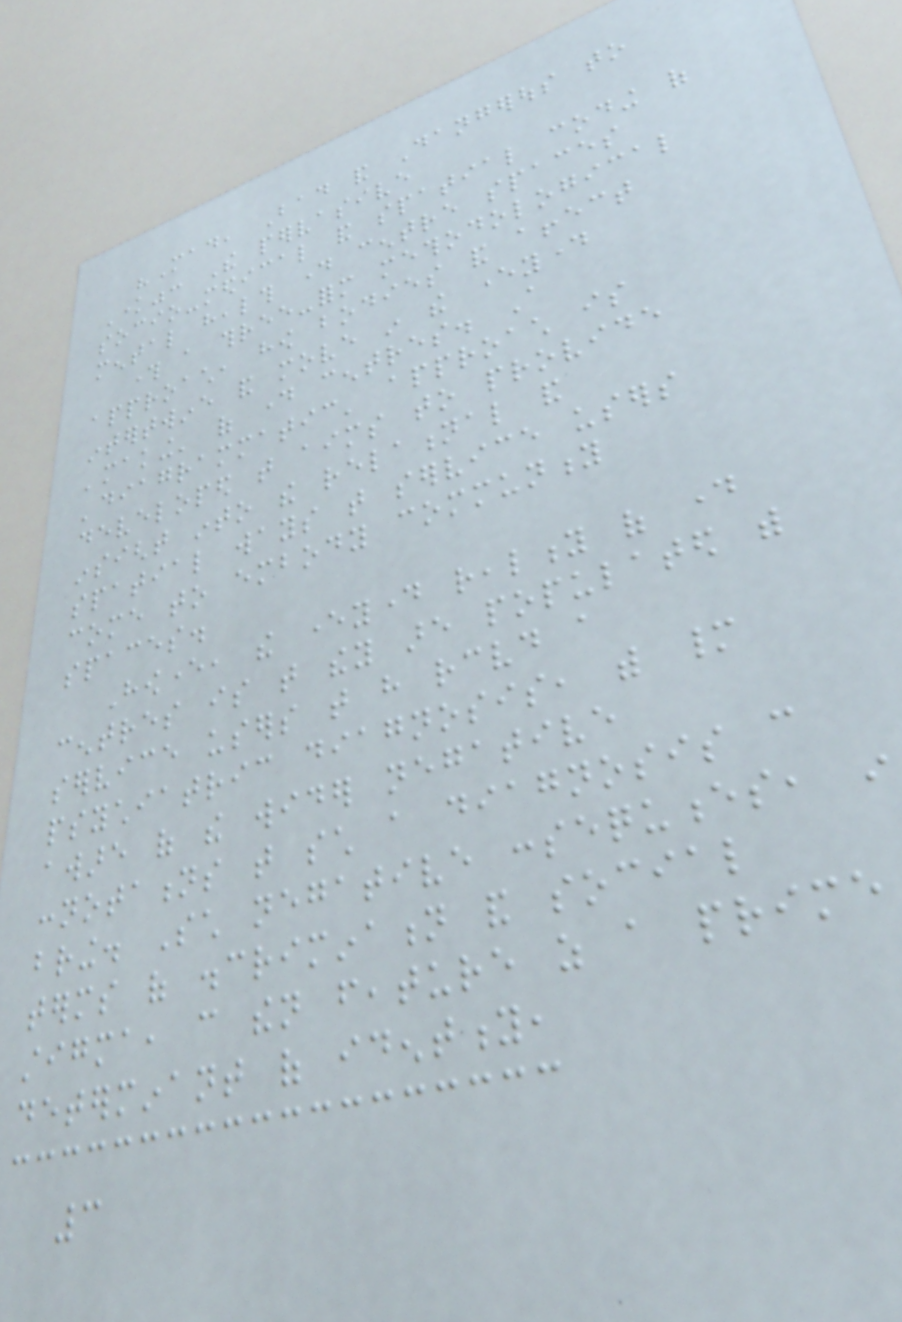"Mad, Bad and Dangerous to
Know": The pervasive
socio-medical and spatial coding of
mental health day centre spaces
through a three-form methodological
approach, how bodies and affect
intertwine and move in the everyday
'making' of day centres. A
'diagrammatic' approach is
developed that aims to provide
insight into the relational and
spatial ways that service users
come to embody community
spaces.
However, the everyday reality of day
centres is that they are populated with
service users that have received a
psychiatric diagnosis, with many
aware of the wider negative
connotations that such a diagnosis can
bring. Such negative consequences, in
terms of discrimination and social
stigma, can then feature as a prime
determinant of identity,
3
